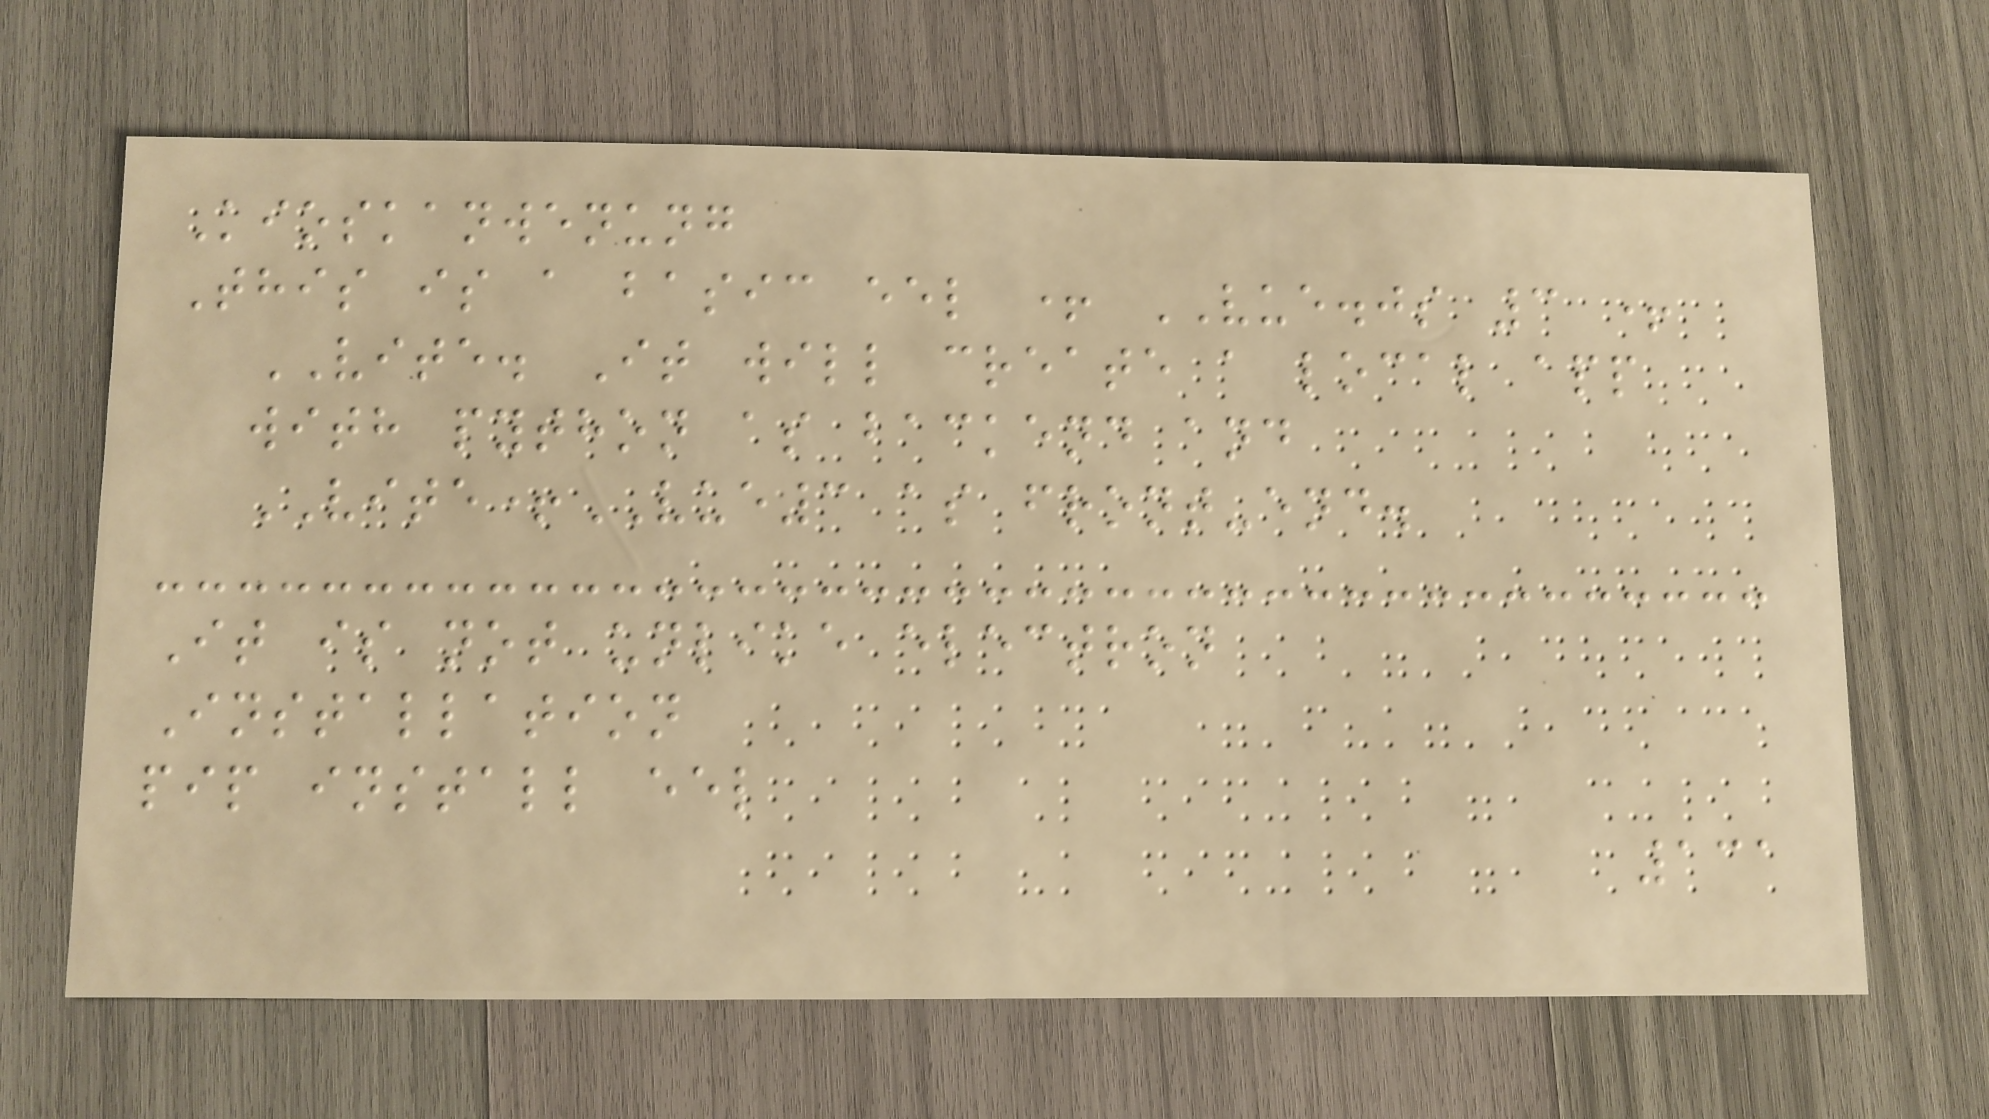Kioskanwenung
This is a basic eel + VUE.js 3 +
VITE. It will create a local app
with python as backend and
VITE+VUE3 as front-end.
It is not unlike electron
Installation
pip install eel
131
